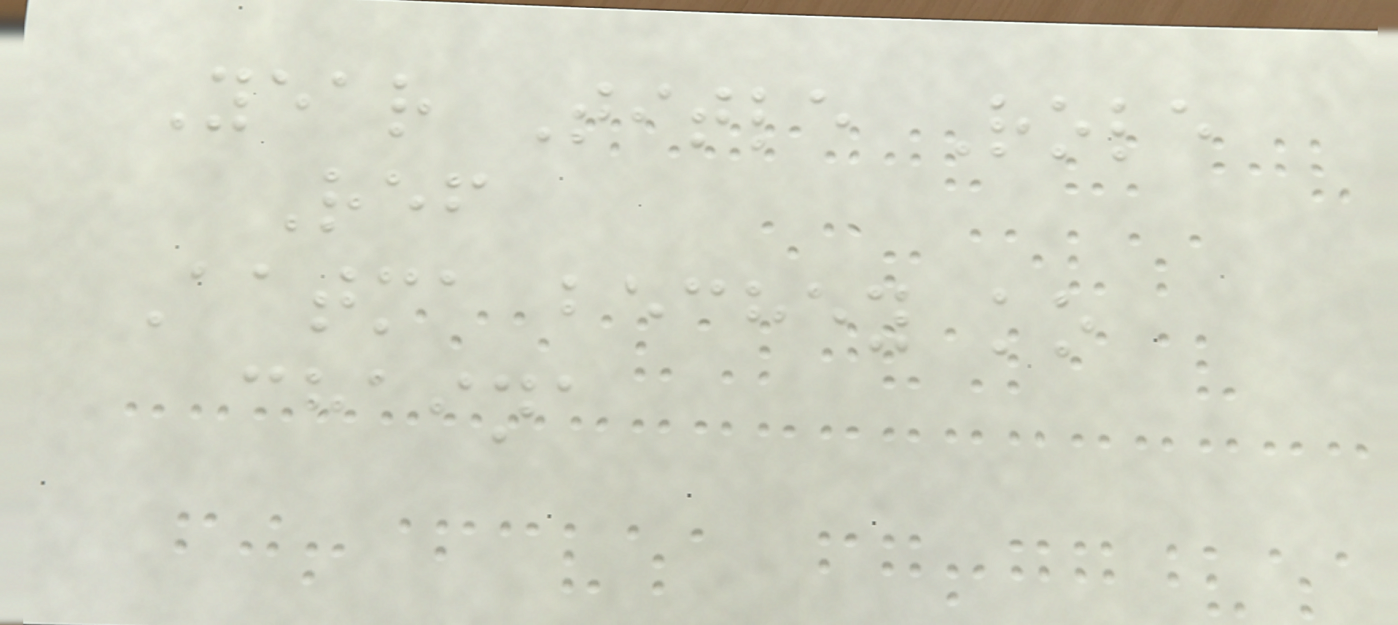Year Title Role
Ref
Aatma bechey ko
chaina
